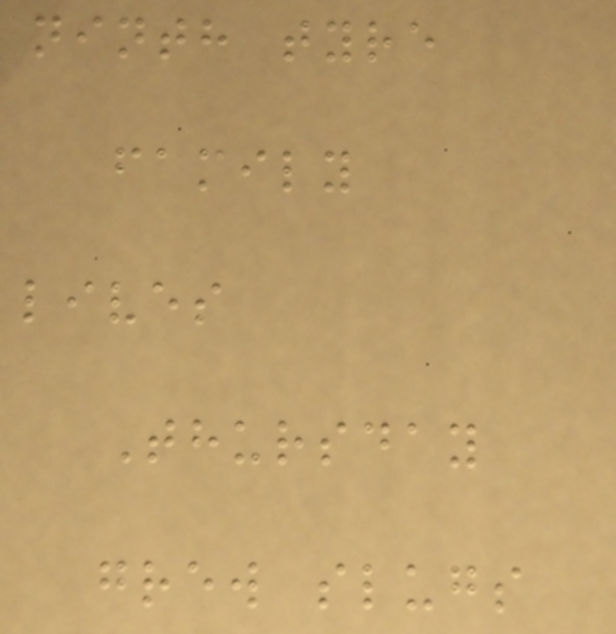ninth tyre
family
lives
Thursday
grew slugs
